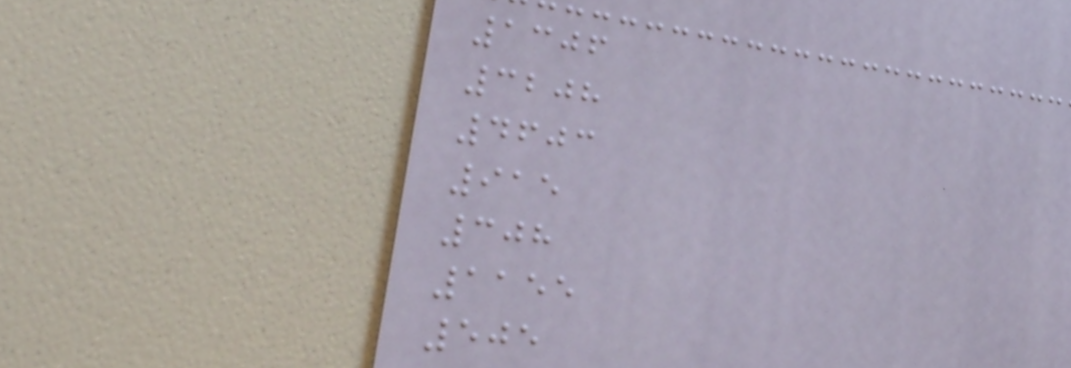1306
3208
4603
915
308
1155
505
